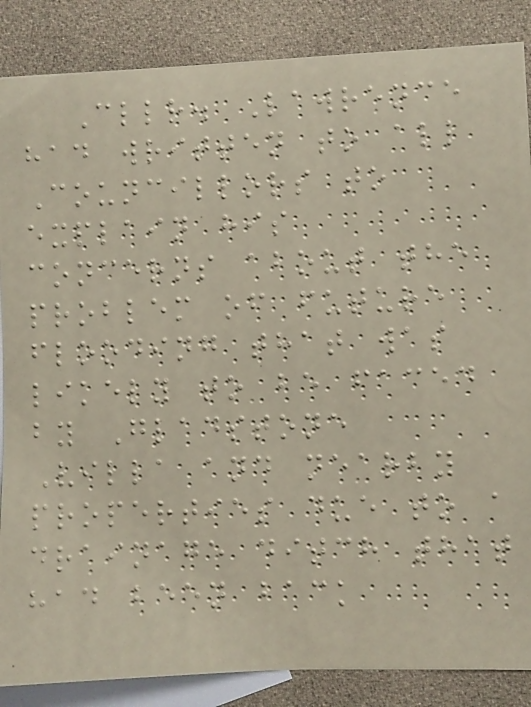Cllr. Lawrence
had written to all
Councillors to
explain his
concerns about the
problem of future
flooding that was
likely to be faced
by Gladstone
Villa and nearby
properties due to a
drainage ditch that
had been back
